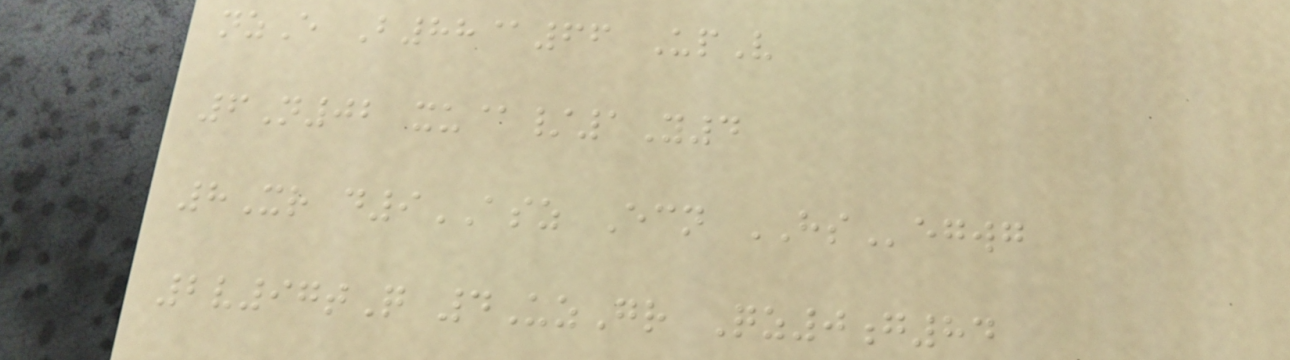nzE B88@66 UpV
6N02 xu@/1Y4
8Xr d9ASZ Ecn HSegwg
2v97tQ 4UzGr Qz0g84
